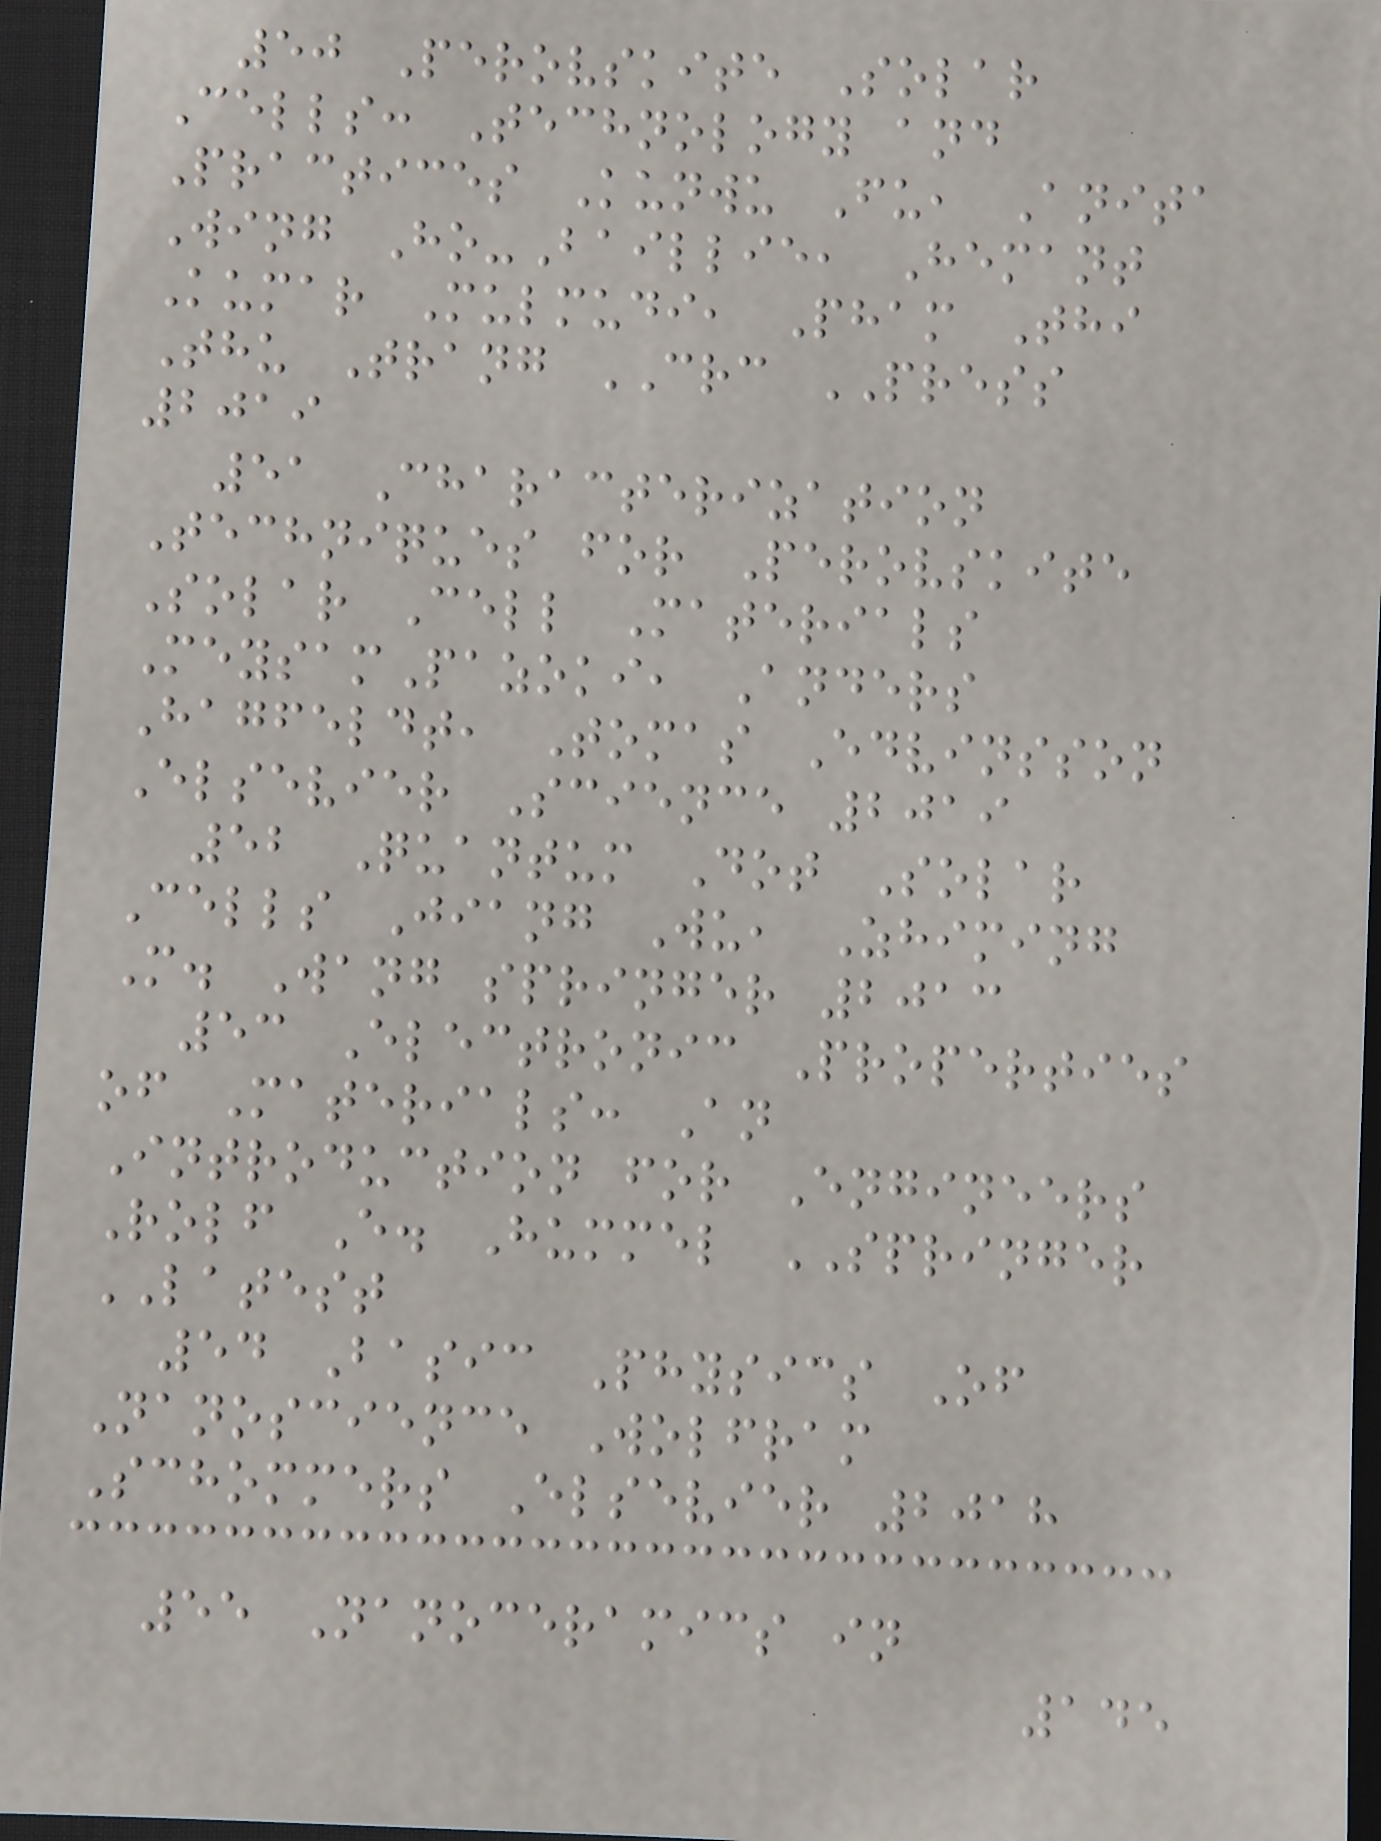50 Perovskite Solar
Cells: Technology and
Practices Kunwu Fu, Anita
Wing Ho-Baillie, Hemant
Kumar Mulmudi, Pham Thi
Thu Trang CRC PRESS
2019
51 Characterization
Techniques for Perovskite
Solar Cell Materials
MeysamPazoki, Anders
Hagfeldt, Tomas Edvinsson
Elsevier Science 2019
52 Quantum Dot Solar
Cells Jiang Wu, Zhiming
M. Wang springer 2013
53 Electronic Properties
of Materials: An
Introduction for Engineers
Rolf E. Hummel SPRINGER
LATEST
54 Basic Physics Of
Nanoscience Wolfram
Schommers Elsevier 2018
55 Nanoceramics in
145
